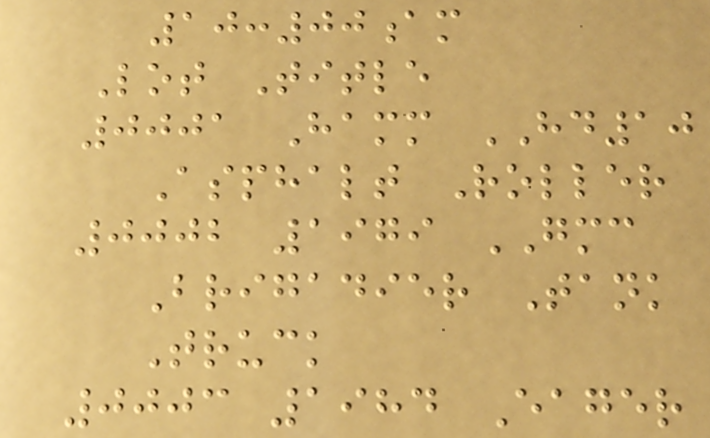10:00am
Lot Title
0001 Hamm HD10
Asphalt Roller
0002 1979 GMC
Brigadier Tank
Truck
0003 1984 Eager
